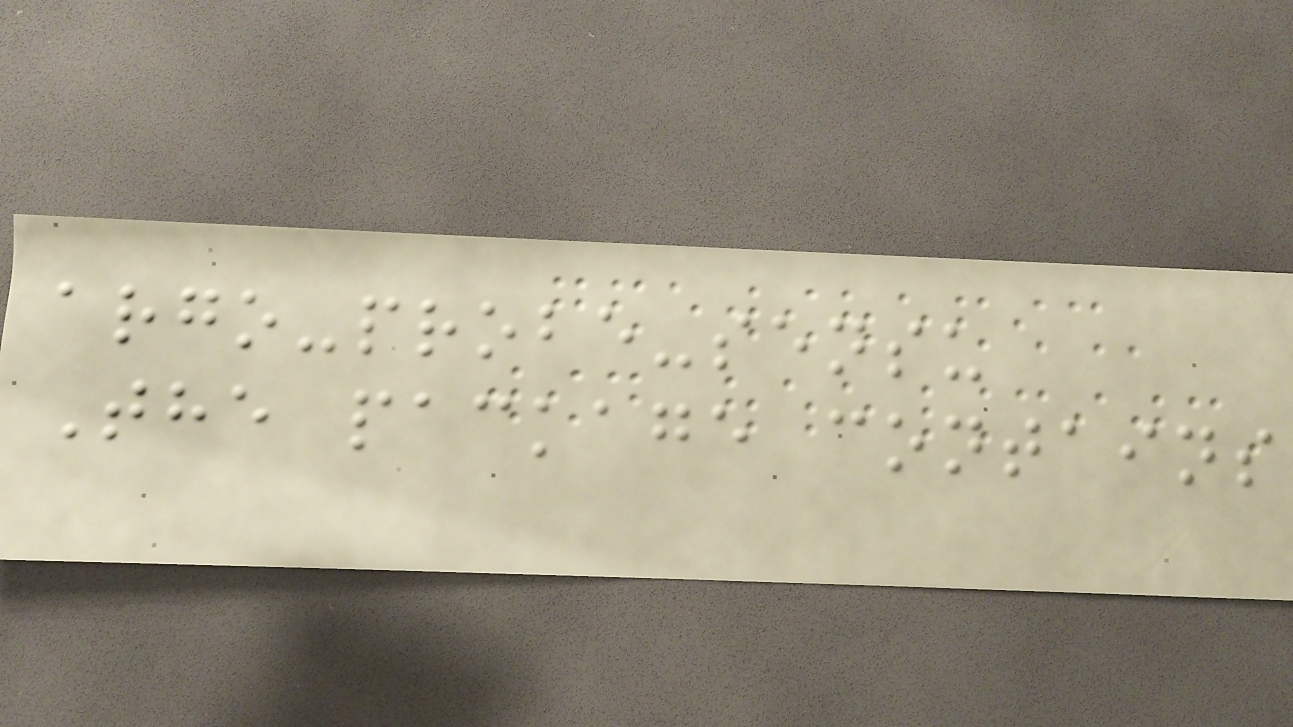argo-probe-sensu
The package contains
